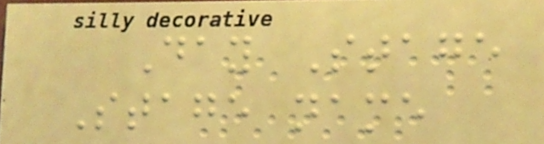Day Stage
Stage name
